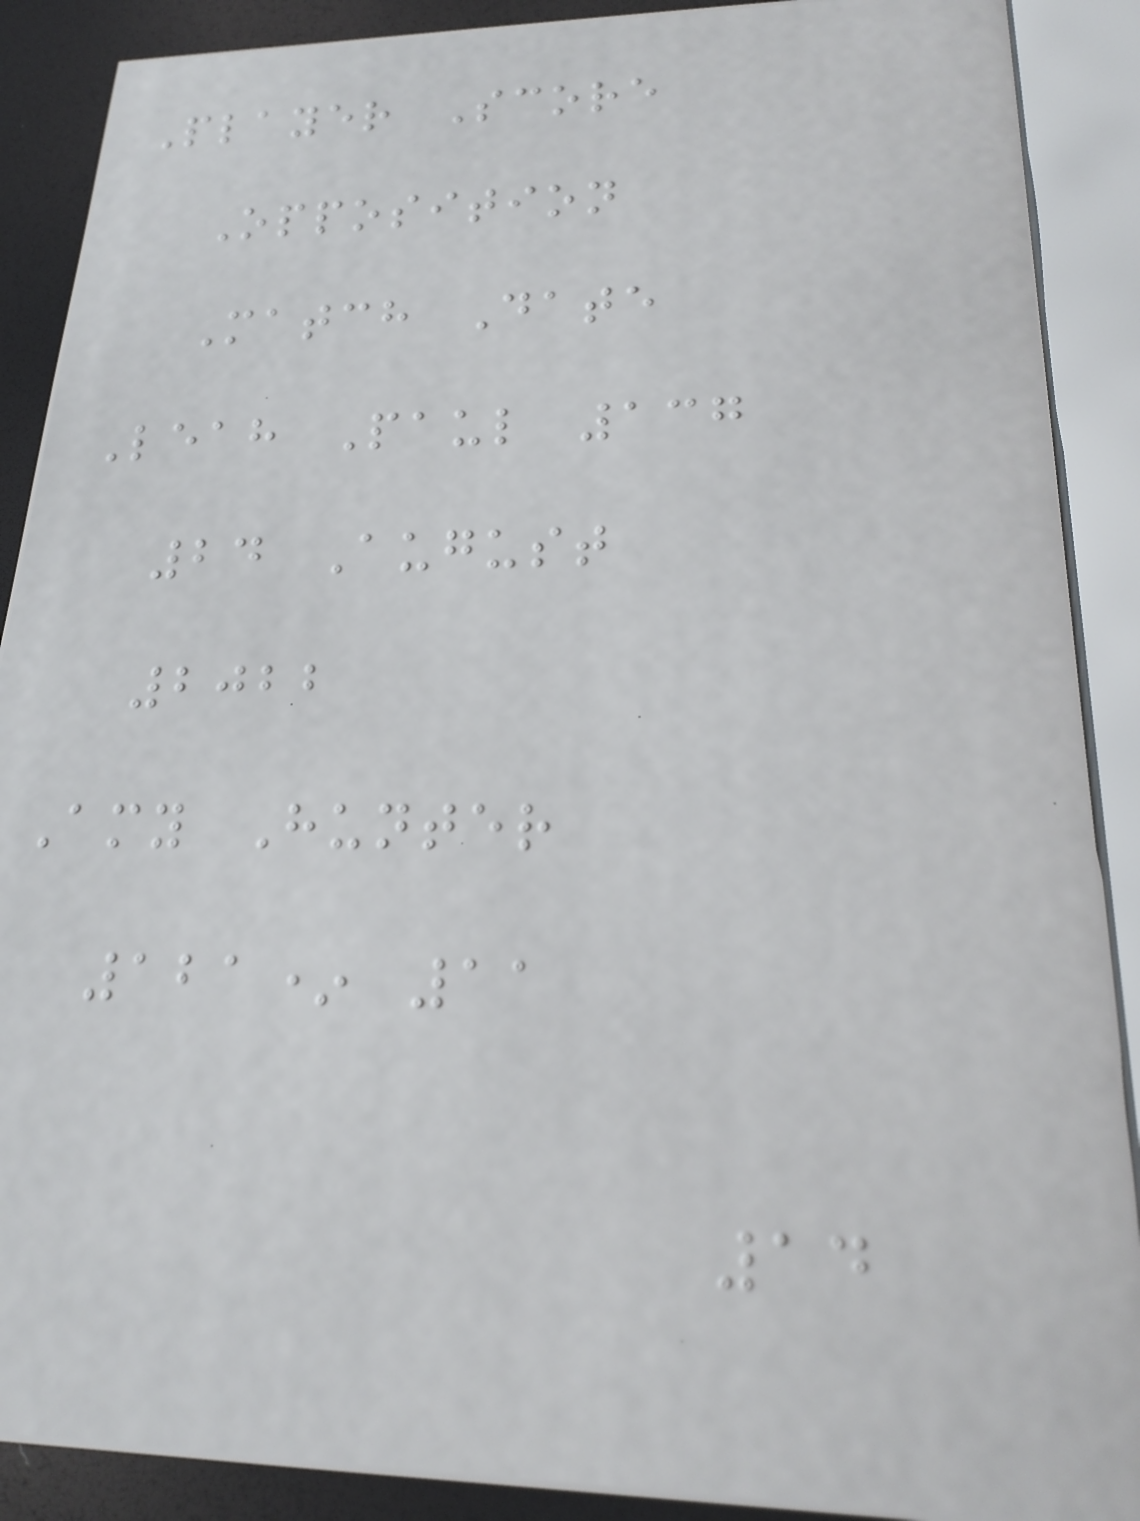Player Score
Opposition
Match Date
Leah Paul 137
24 August
2022
Amy Hunter
121* 11
14
